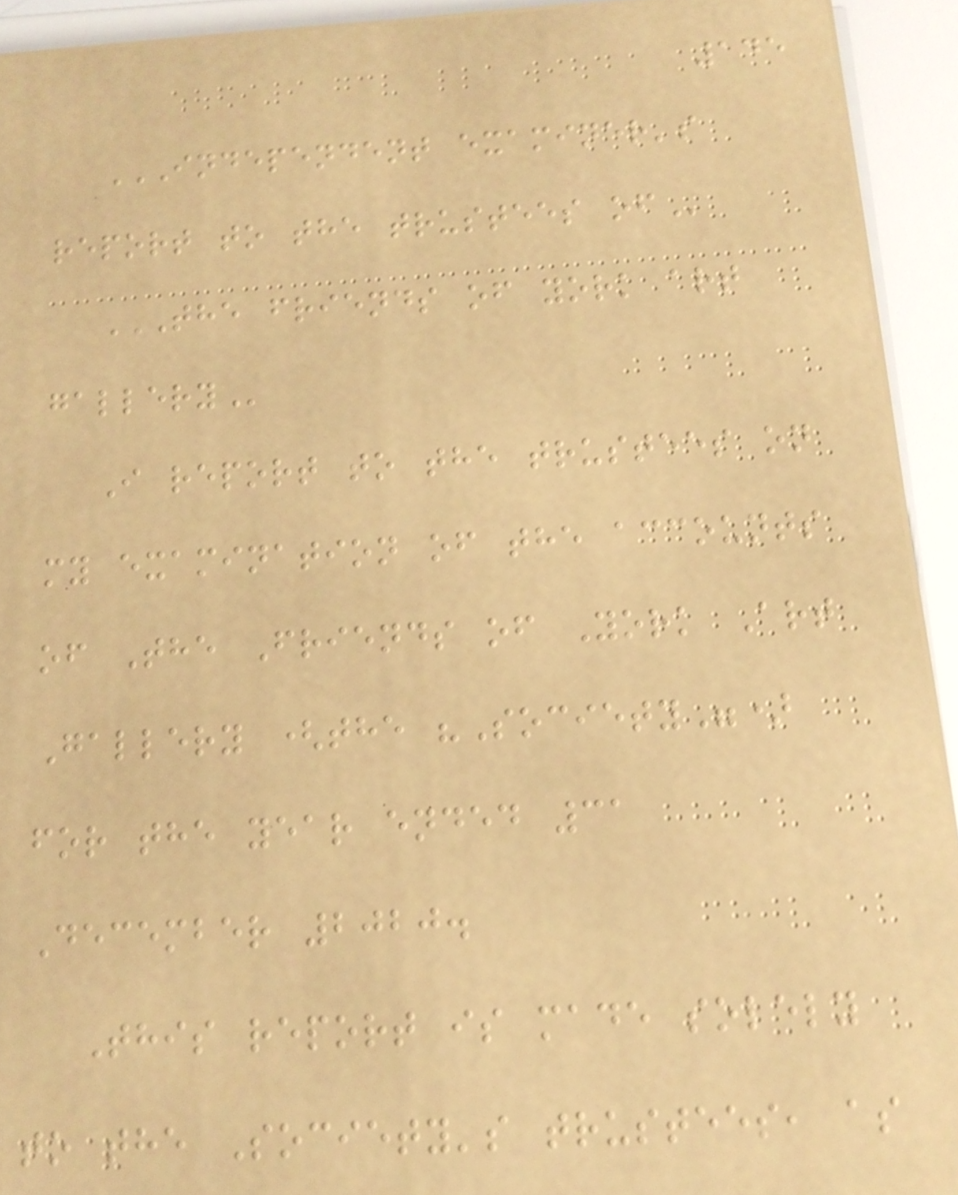145
INDEPENDENT EXAMINER'S
REPORT TO THE TRUSTEES OF
THE FRIENDS OF YORK ART
GALLERY
I report to the trustees on
my examination of the accounts
of The Friends of York Art
Gallery (the "Society")
for the year ended 31
December 2020.
This report is made solely
to the Society's trustees, as
